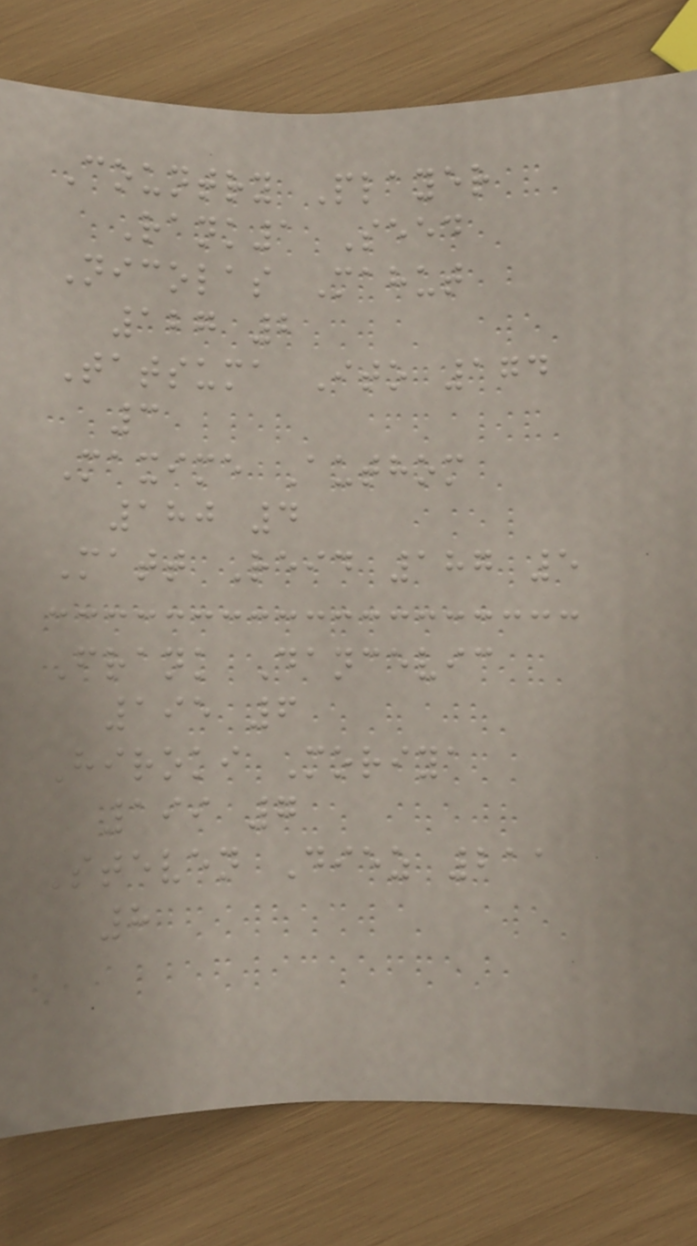Country Player
Rank1 Seed
Nicolas Mahut
127 2
Tatsuma Ito 174
3
Maxime Authom
180 4
Matt Reid 187 5
Frank Dancevic
195 6
Hiroki Moriya
199 7
Steven Diez 211
8
